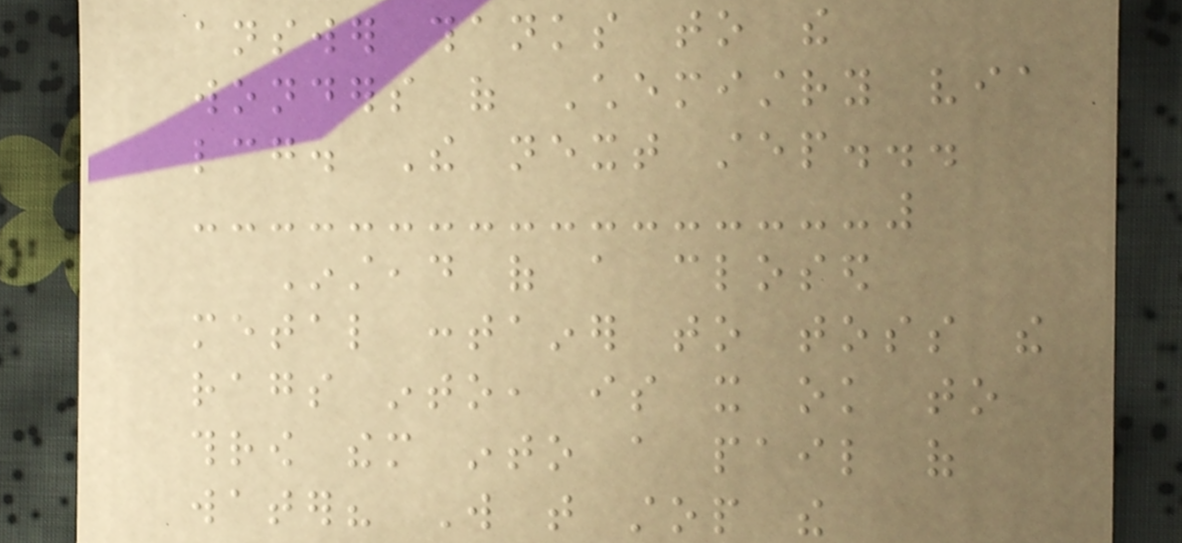answer thanks to the
wonders of Chemistry via
lcg. The next step...
Instead of a closed
metal container to toss the
rags into, is it ok to
throw them into a pail of
water? Will that stop the
